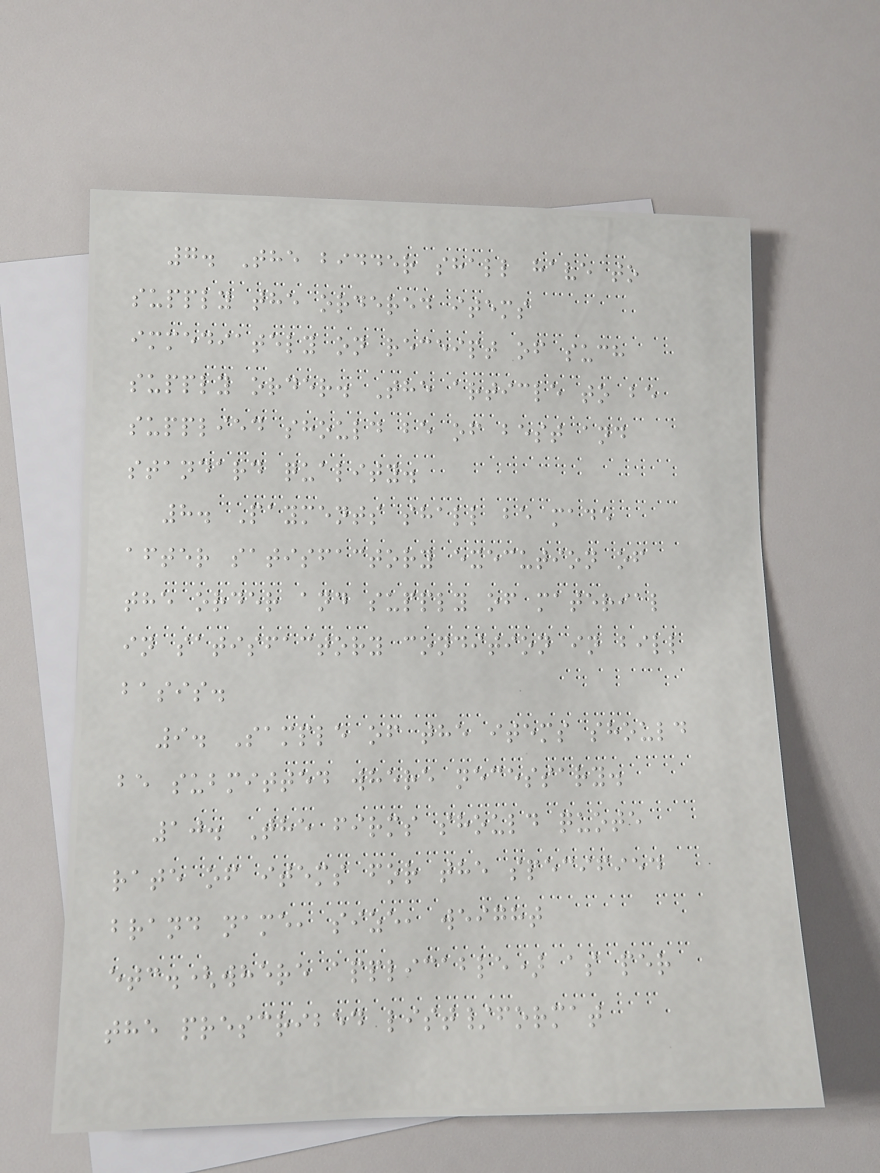7. The bidder shall have to
supply the ordered items
immediately on receipt of such
supply order. The article to be
supplied should be of best and
standard quality.
8. Payments shall be made
after satisfactory execution of
the order and supply of material
in satisfactory condition in bill
basis.
9. Sample of the items should
be submitted where necessary.
10. The firms should quote
rate of items for the specified
brand name, size, weight
etc.(where applicable) as per
the prescribed list/format
